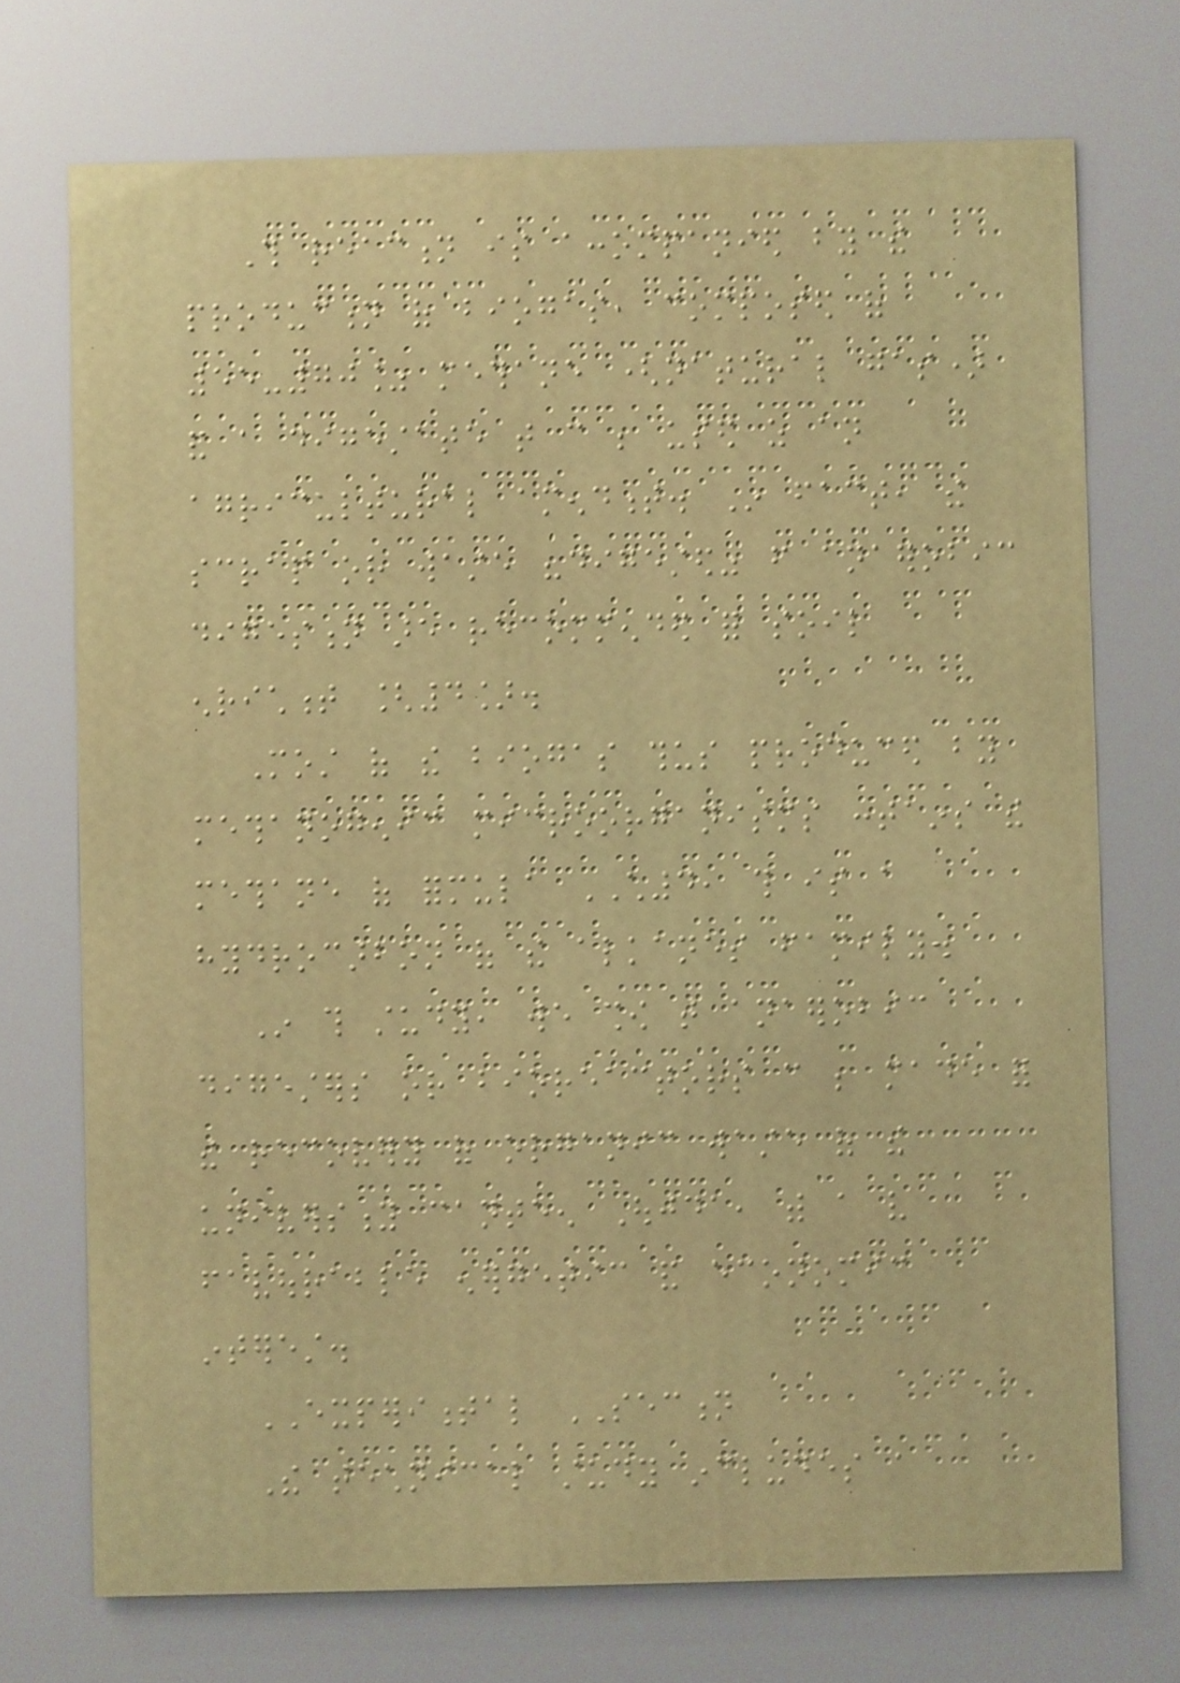This reaction is accompanied by the
production of biogas, composed of
55-70% methane (natural gas)
and a digestate that can be used as an
agricultural amendment. In fact, the
scrap or waste "digested" from anaerobic
digestion are recommended for soil
enrichment [4].
Most of the biogas thus produced by
methanogenic microorganisms contains the
methane of formula CH4, this is a
hydrocarbon of the alkanes family.
In this study, we show that anaerobic
digesters or bioreactors can be made for
the recovery of organic waste of the
university canteen Oujda, with a very
favourable energetic and economic
interest.
EXPERIMENTAL SECTION
The technical study includes a
